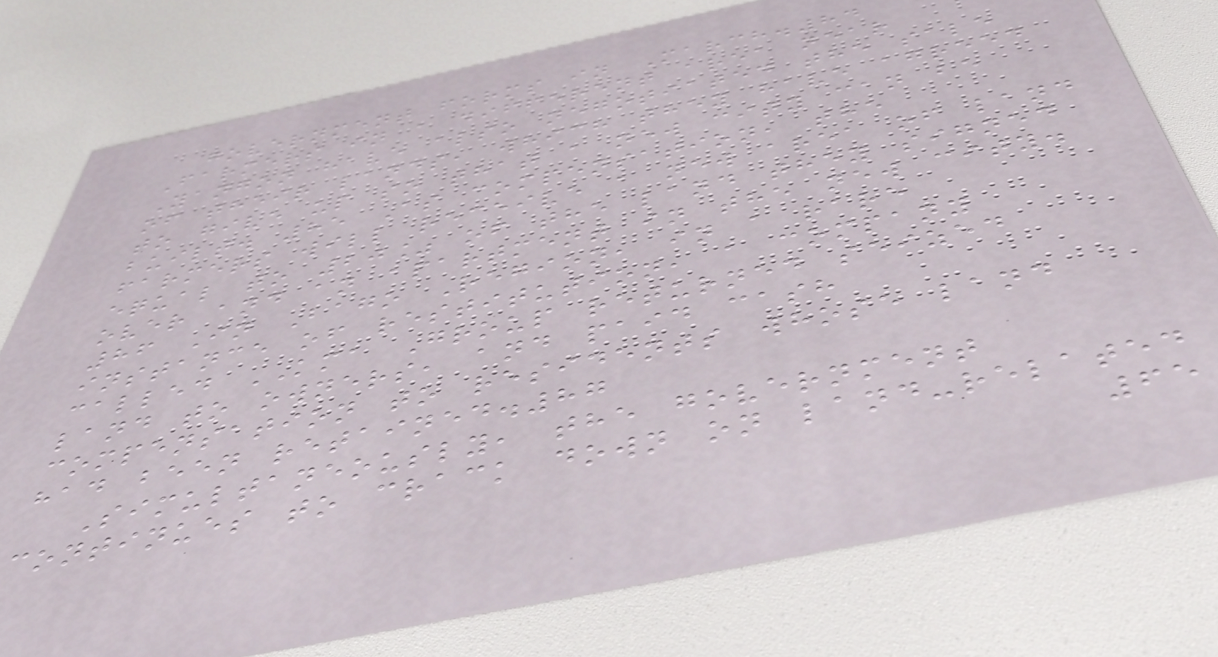government forms in March.84
Farmers in a different area near
Yangon have also negotiated the sale
of their lands, which they have agreed
to give up so that a new city can be
built. 85 As compensation, the
farmers will receive a new area of land
equal to 20% of the land they signed
over and an apartment in the new city.
86 In Bago Region, in a rare
instance of restitution, a company
called KMA Group returned seized
land to owners, and paid cash
compensation to residents whose land
had been retained.87
Simultaneously, the government
continues to crack down on land-related
65
